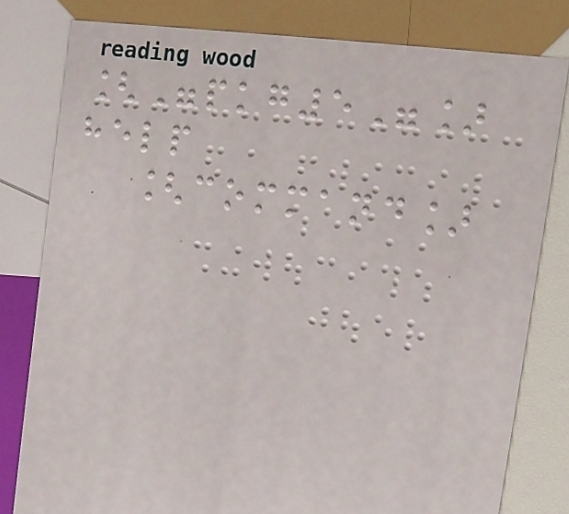["pkg5"]
help
[command]
